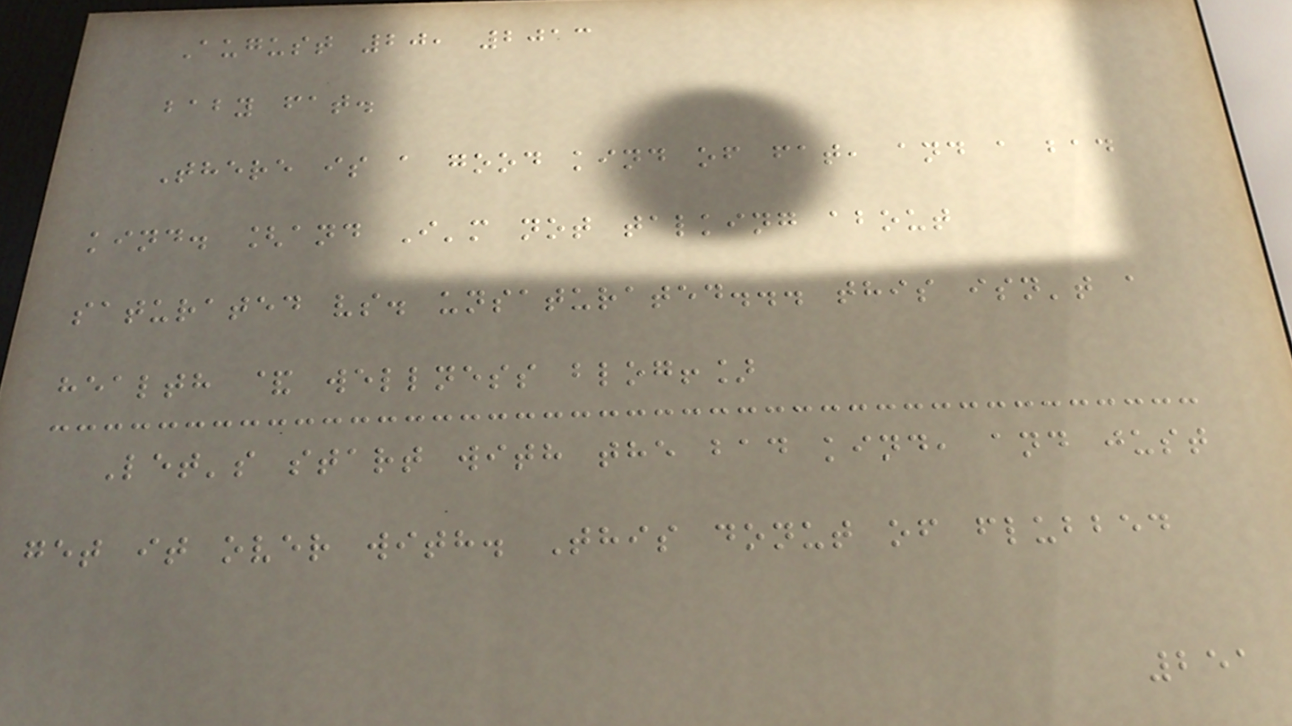August 20, 2013
baby fat.
There is a good kind of fat, and a bad
kind. [and I'm not talking about
saturated vs. unsaturated... this isn't a
health & wellness blog!]
Let's start with the bad kind, and just
get it over with. This donut of flubbed
251
